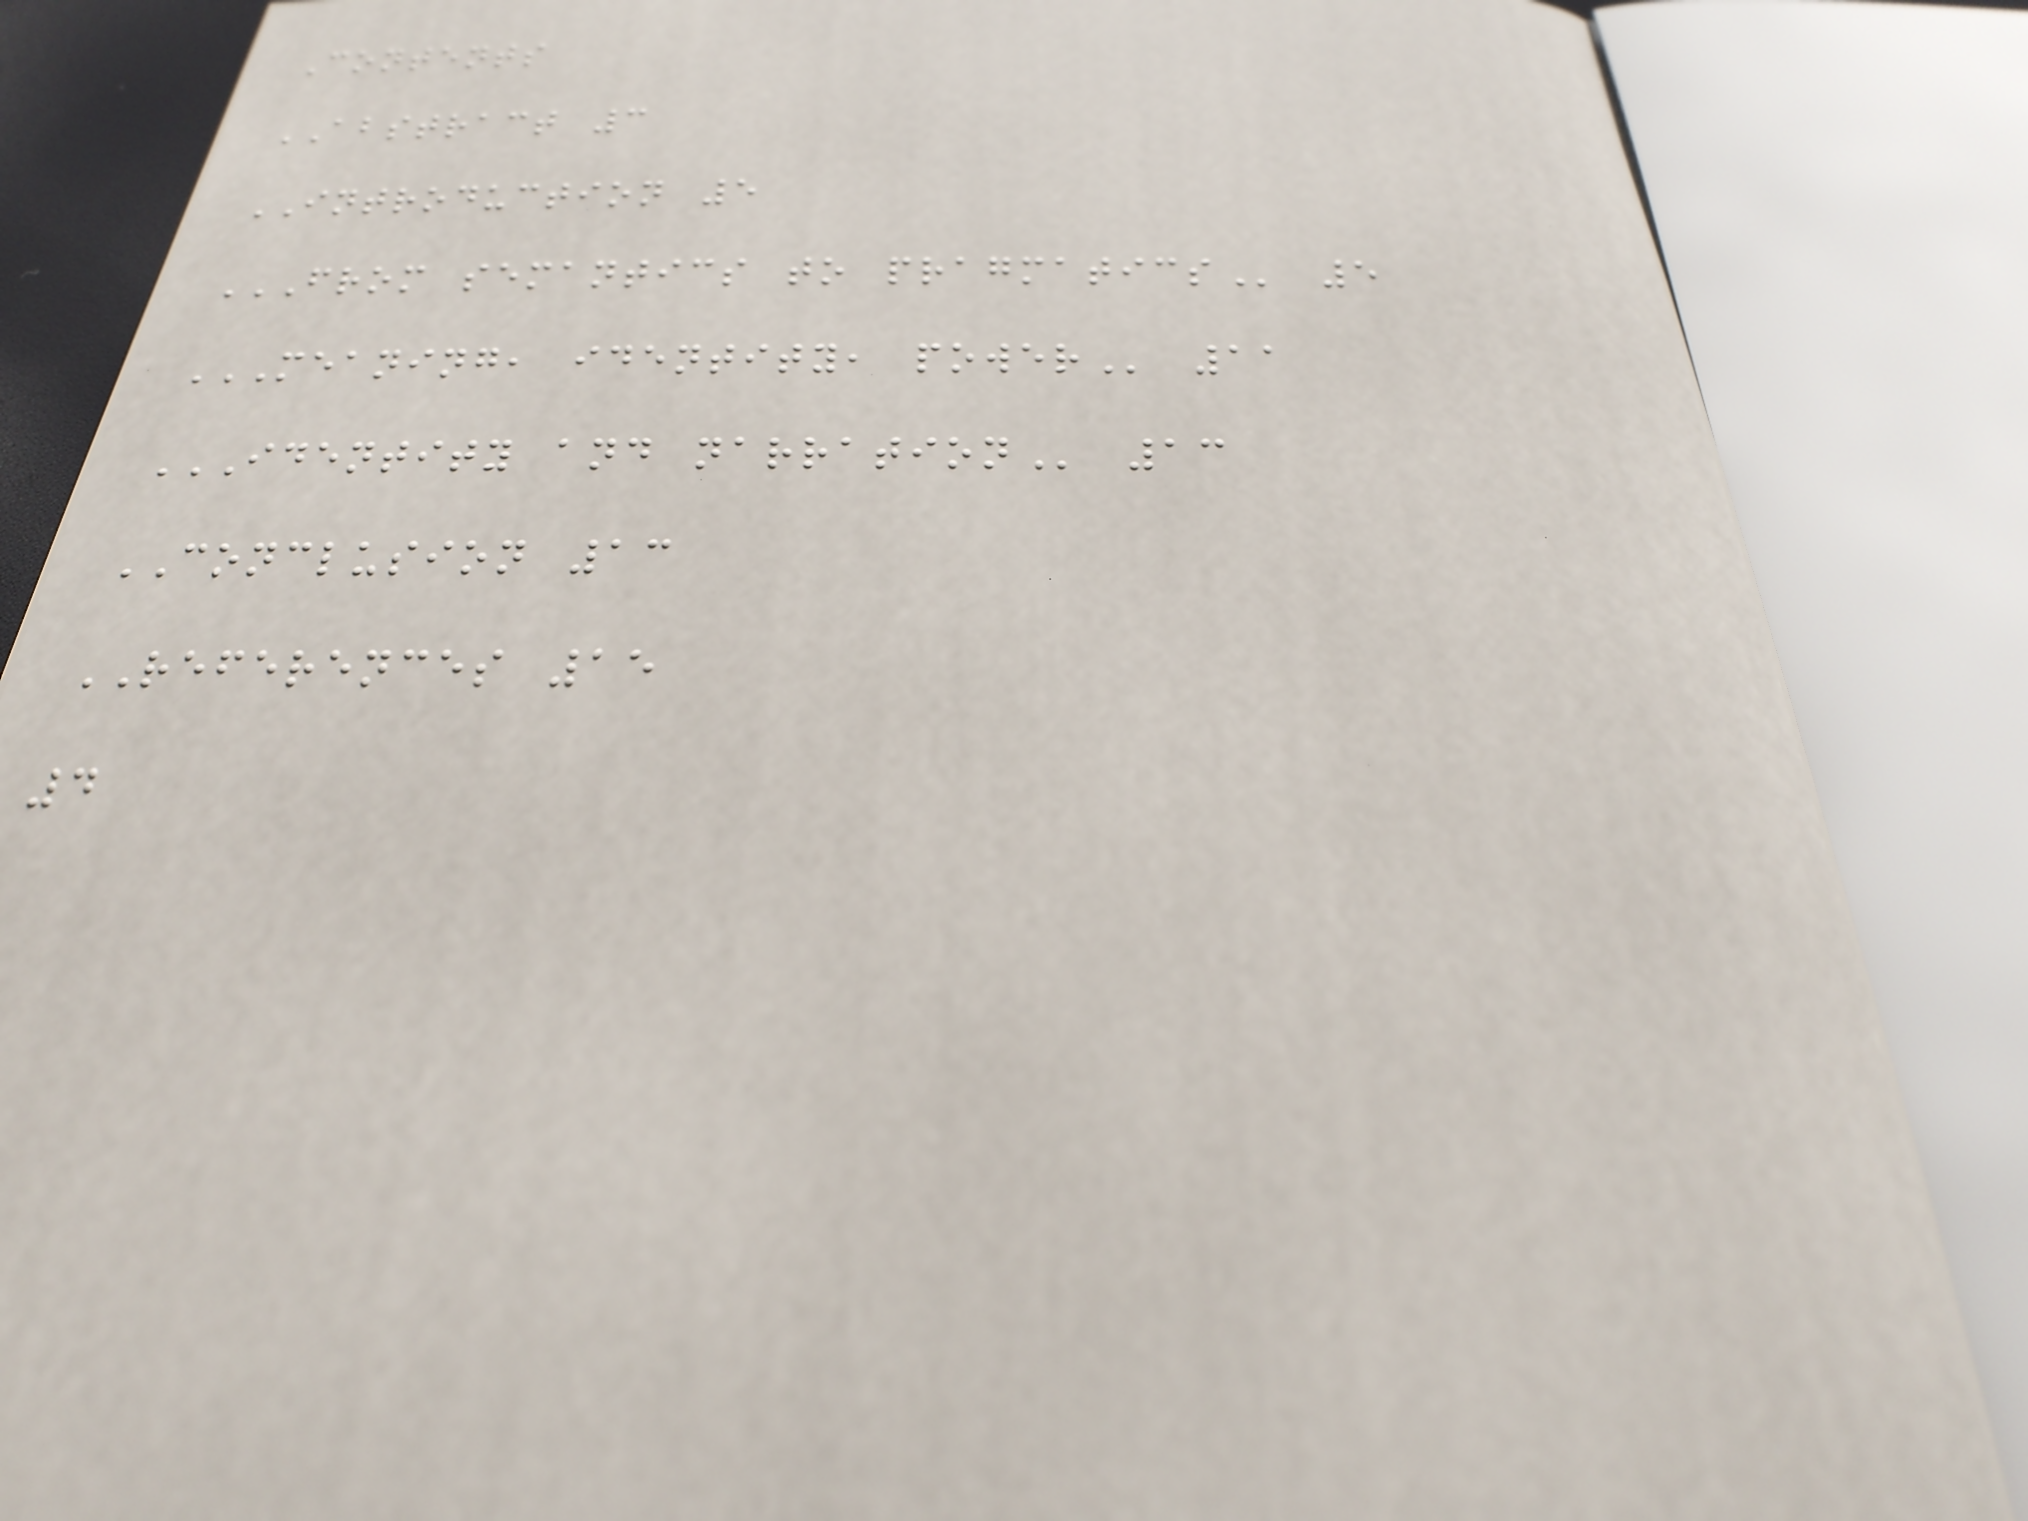Contents
ABSTRACT 3
INTRODUCTION 5
FROM SEMANTICS TO PRAGMATICS 5
MEANING, IDENTITY, POWER 11
IDENTITY AND NARRATION 13
CONCLUSION 13
REFERENCES 15
4
